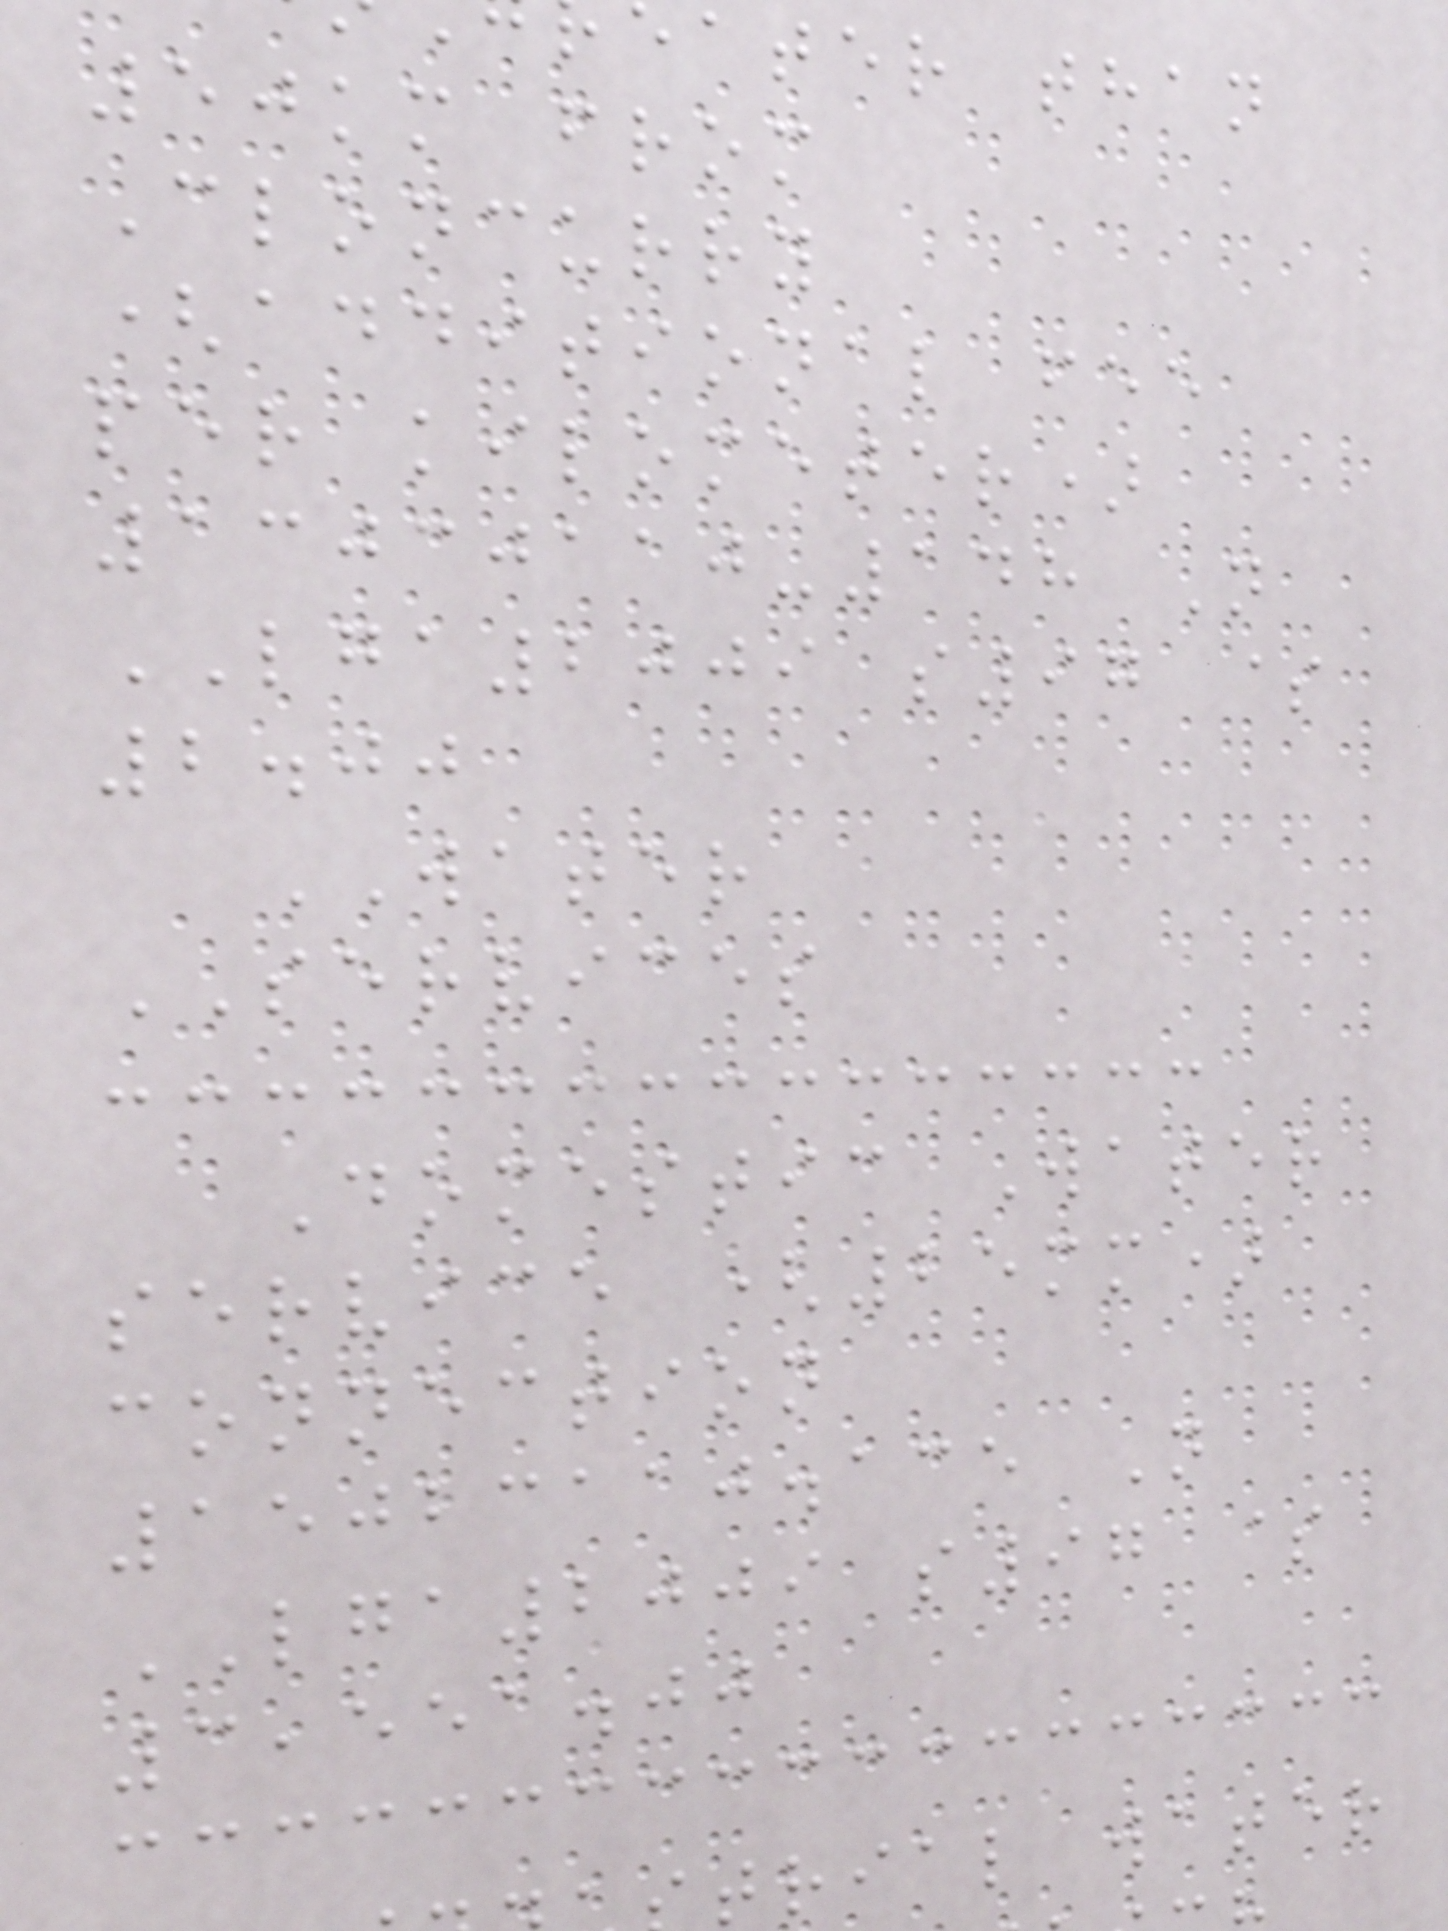ater than
50km from
Cloncurry
(additional fee
per kilometer)
13030110-148 N
LGA2009 s97 $
2.00
WATER
SERVICES
Domestic Water
service (25mm)
connection
15023110.135 N
LGA2009 s97 $
3,551.00
trial water
